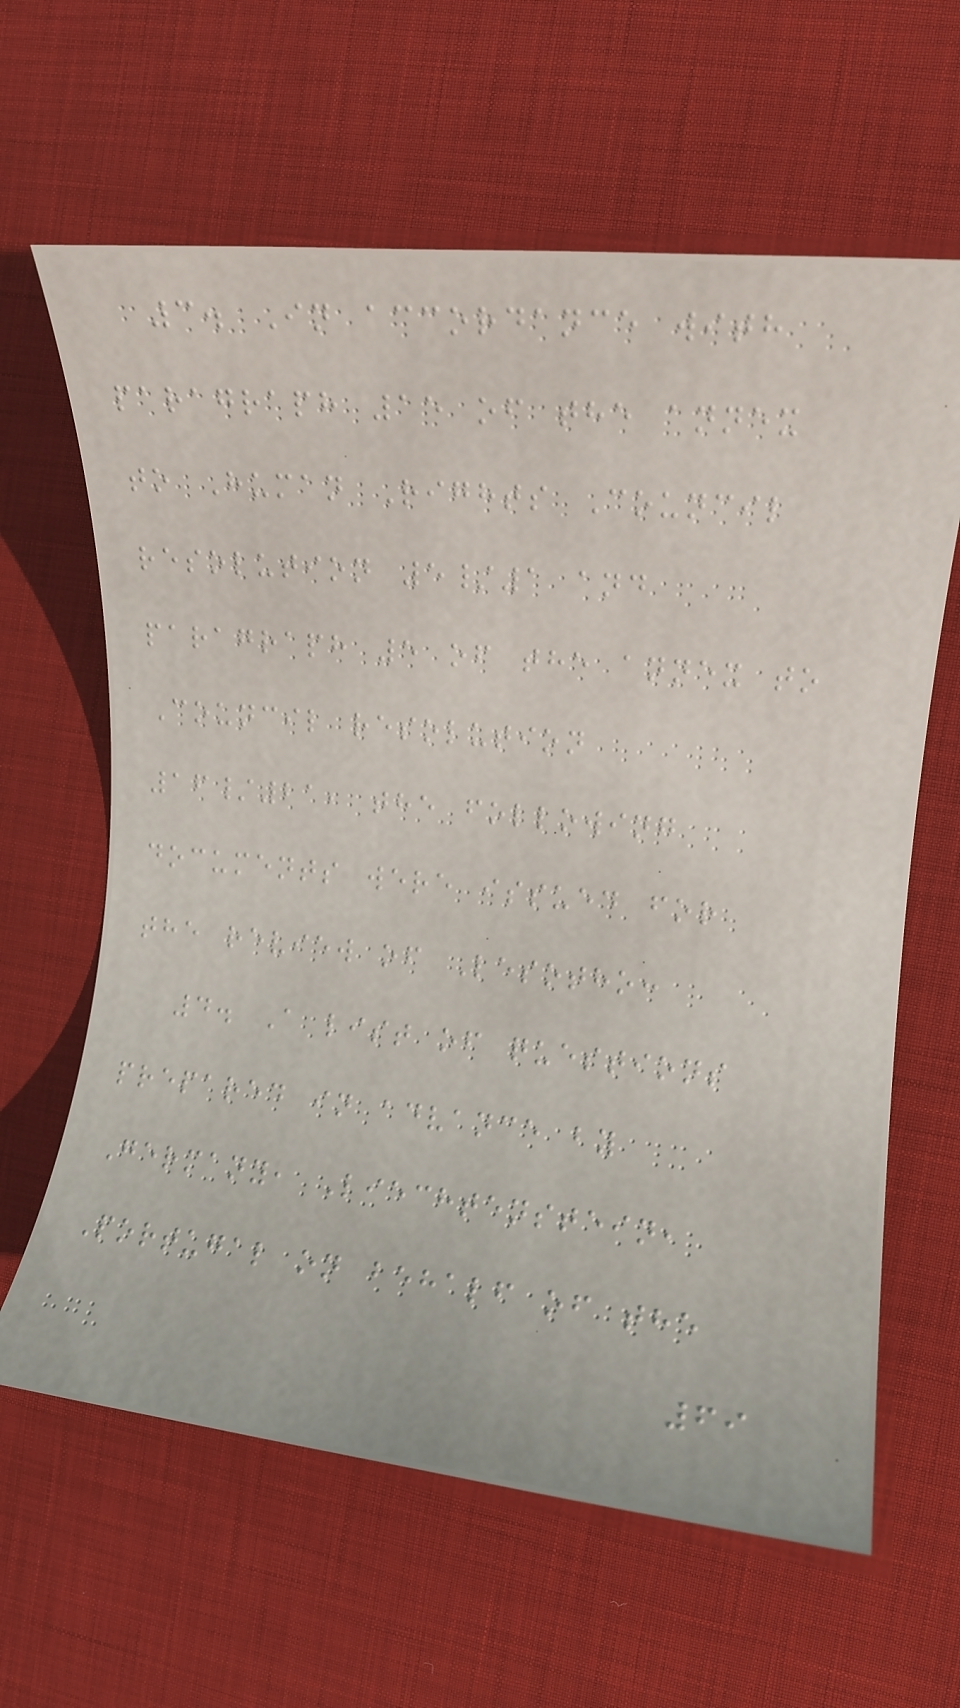3. In accordance with
paragraph 15 of the annex
to Human Rights Council
resolution 5/1 and
paragraph 5 of the annex to
Council resolution
16/21, the following
documents were issued for
the review of Lesotho:
4. A list of questions
prepared in advance by
Germany, Liechtenstein,
Portugal on behalf of the
69
